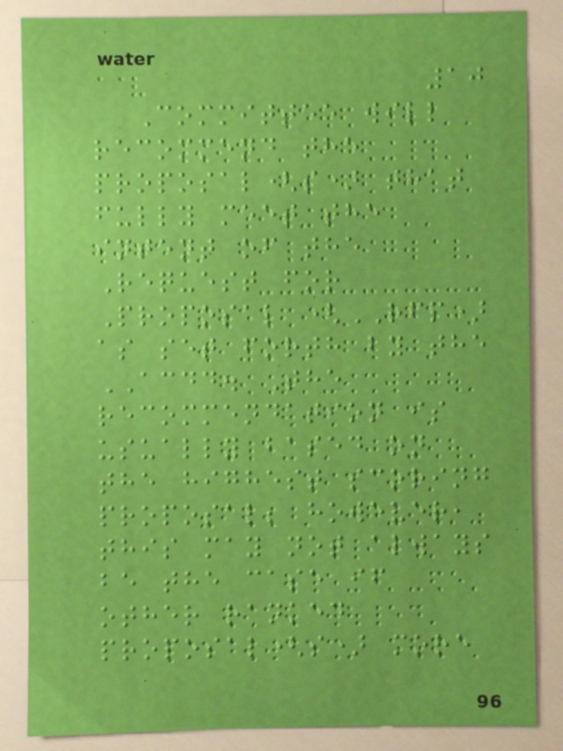10
Committee will
recommend the
proposal(s) that
fully meet the
intent of the
Request for
Proposal (RFP)
as set forth by the
ACDD. The
recommendation is
usually based on
the highest scoring
proposal; however,
this may not always
be the case if
other ranked
proposal(s) more
